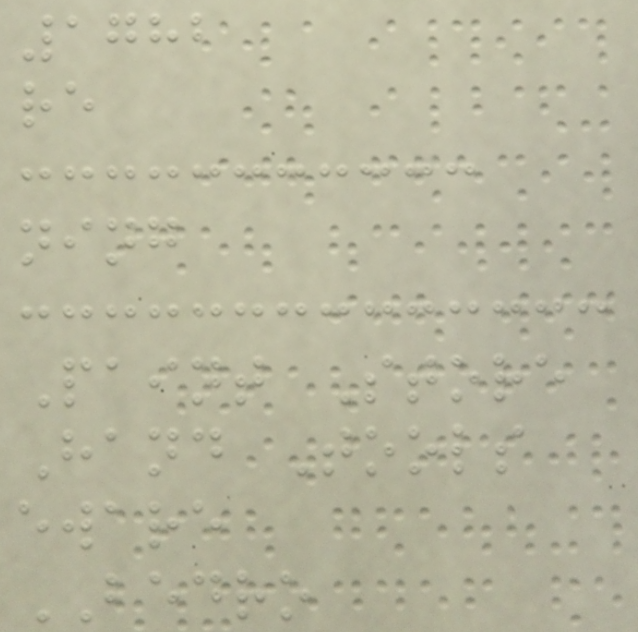1782
re
ning
Paint Store
Hand Tools
eware
BEDRO
